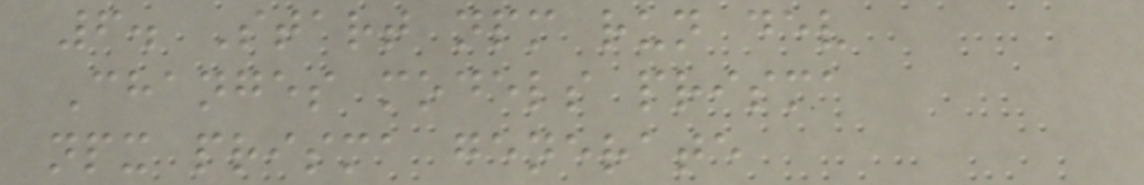6. Start npm run dev
Changes models prisma
npx prisma generate
